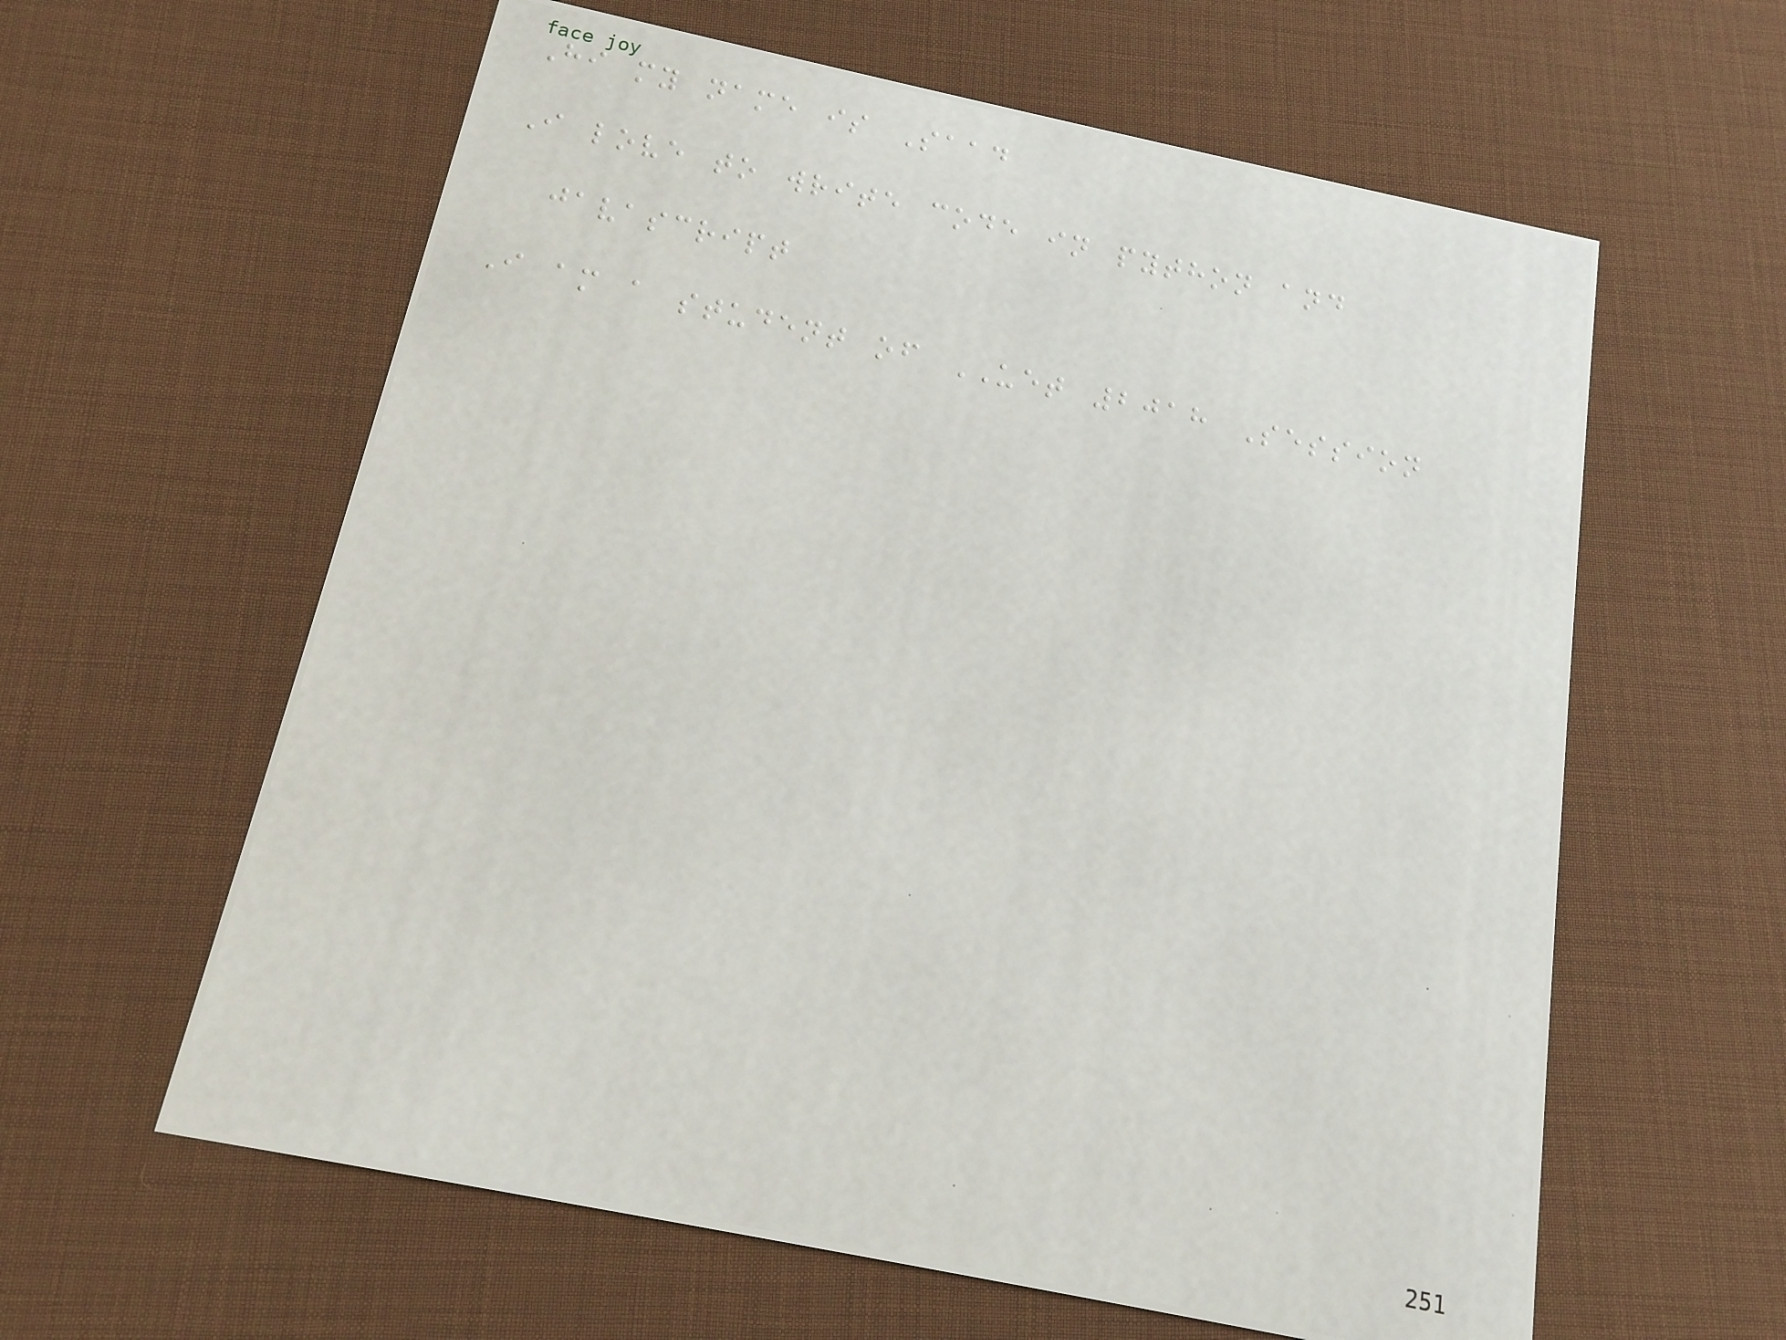Hi my name is Saad
I love to write code in python and
javascript
I am a student of UET 2018 Session
